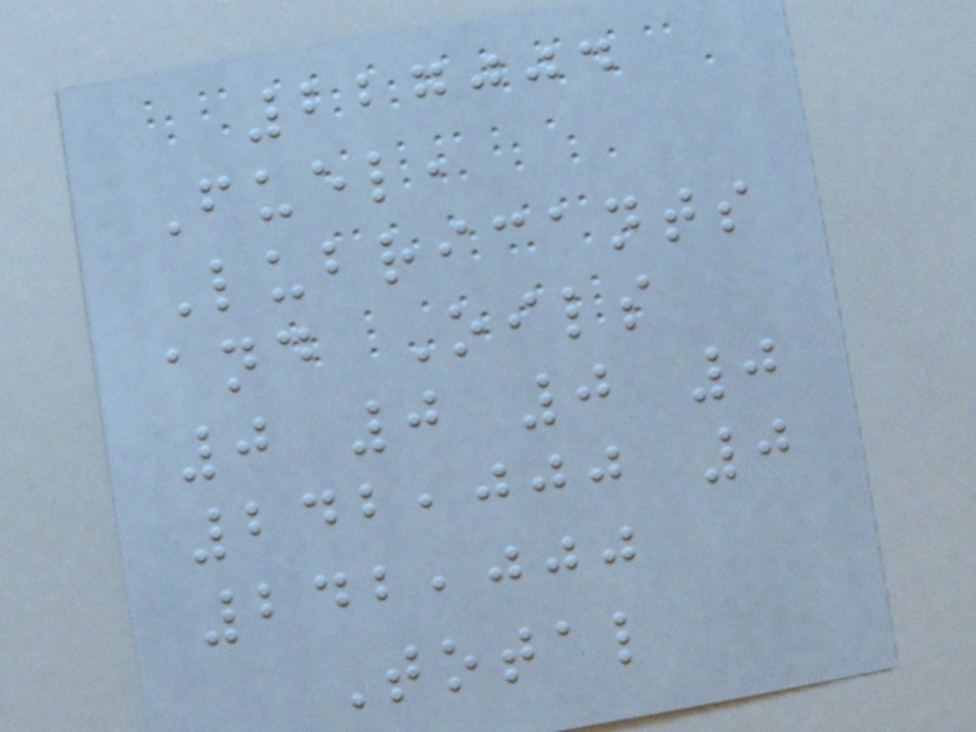227004
Fuel,
Lubricants
and Oils
0 0 0 0
242,000 0
242,000
Total
